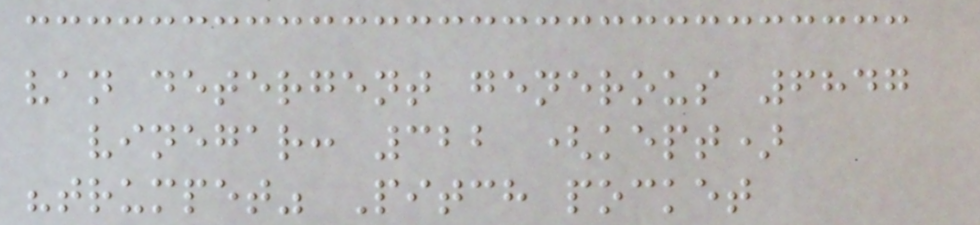van detergent generous 6847
vinegar: 322 (kept)
"trumpet" Pitch pocket
